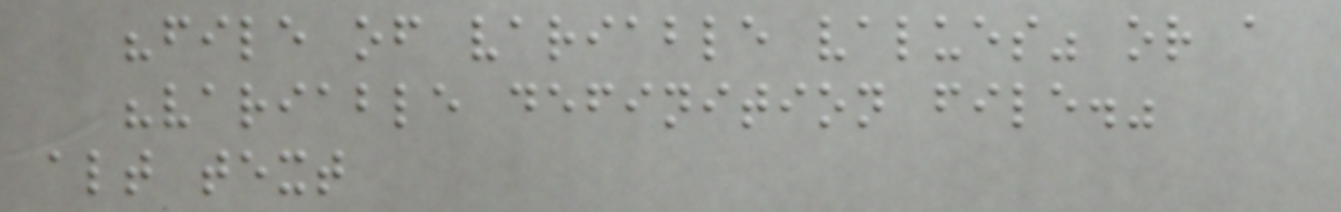"file of variable values" or a
"variable definition file."
alt text
